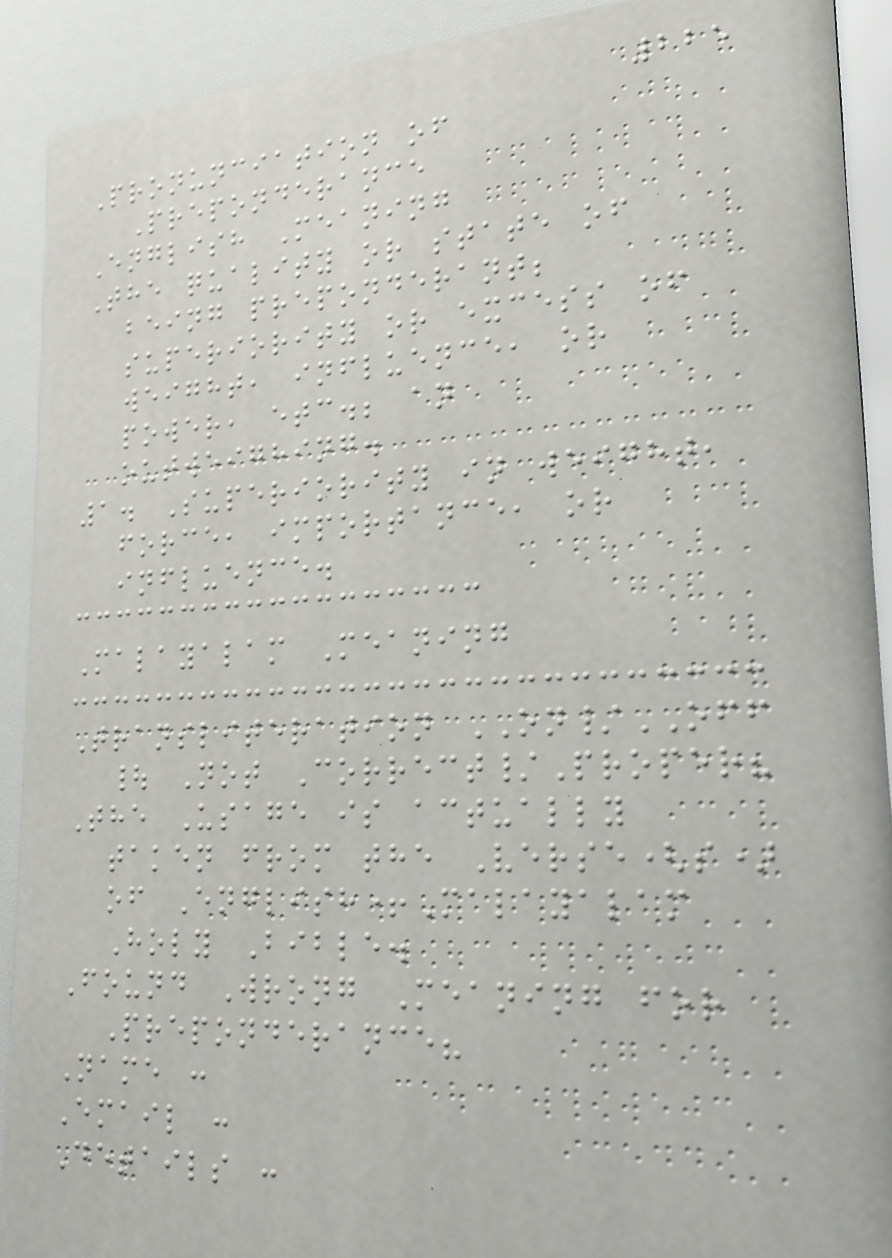225
Pronunciation of
Preponderance
English Meaning
The quality or state of
being preponderant;
superiority or excess of
weight, influence, or
power, etc.; an
outweighing.
1. Superiority in weight,
force, importance, or
influence.
Malayalam Meaning
Transliteration ON/OFF
| Not Correct/Proper?
The Usage is actually
taken from the Verse(s)
of English+Malayalam
Holy Bible.
Found Wrong Meaning for
Preponderance?
Name :
Email :
Details :
